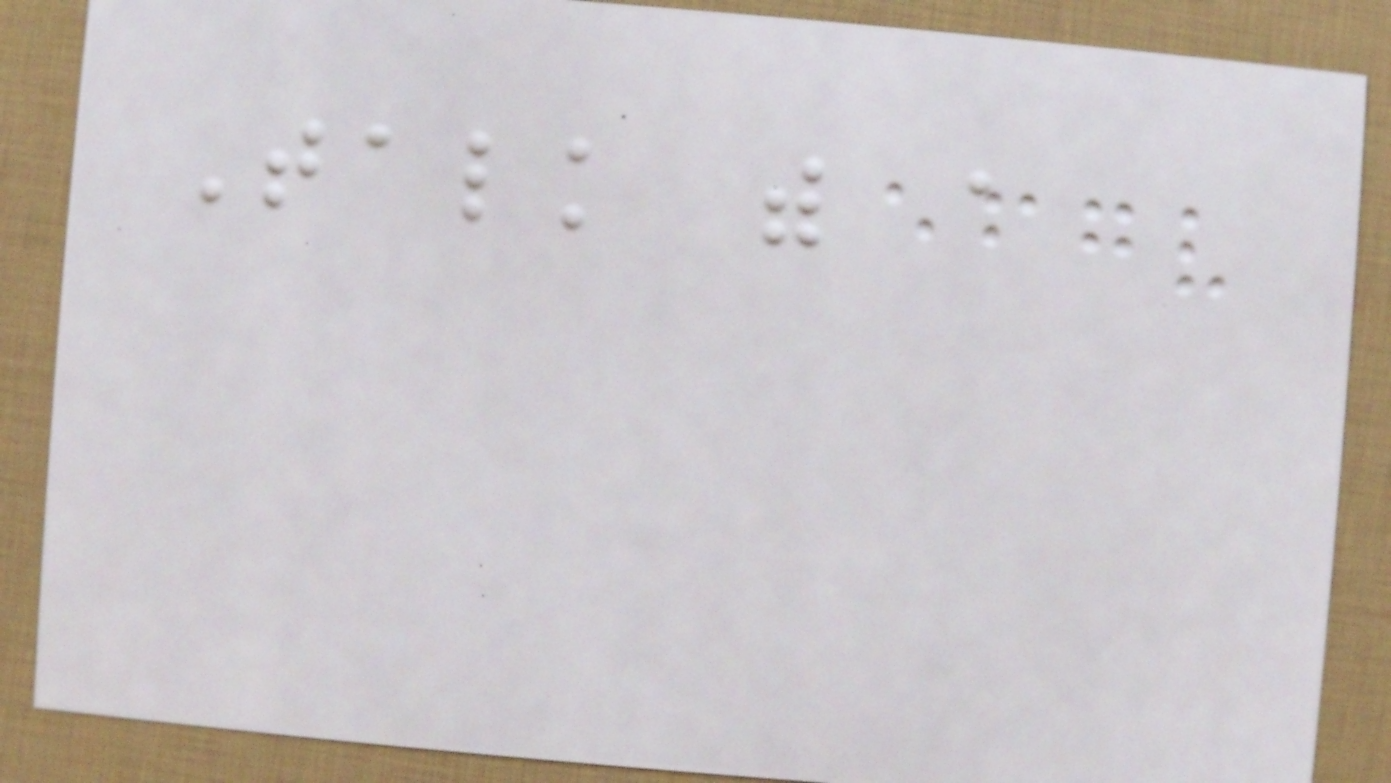Talk with a
